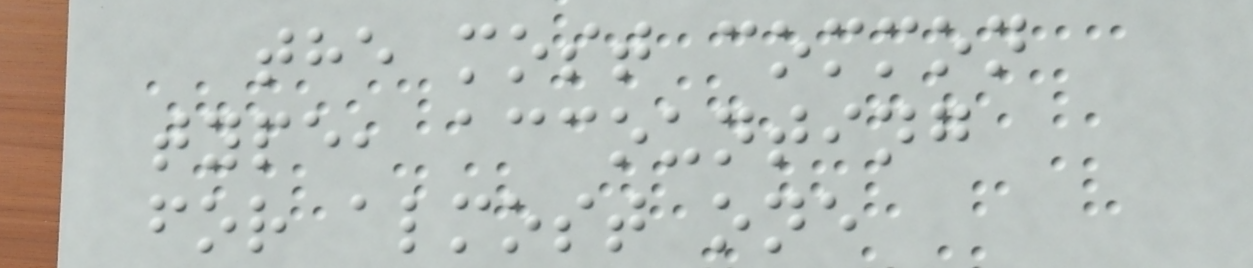the most common
type, accounting
for almost one
